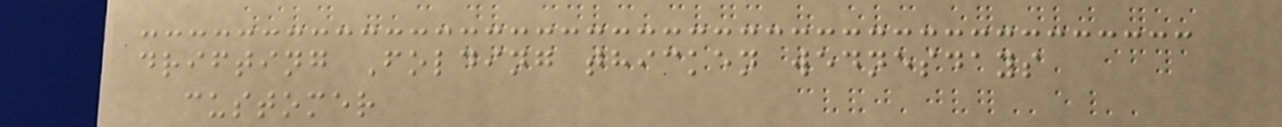drifting Folding thicken wednesdays
customer
